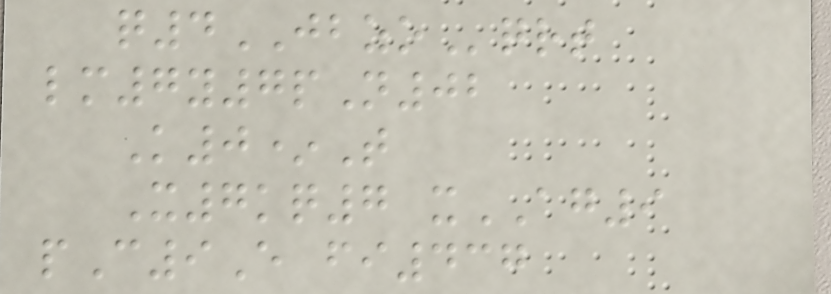q4JBZOqrt
lm7y7pN02
K0*T
X7kq7 xAG9
pC9E fi437
